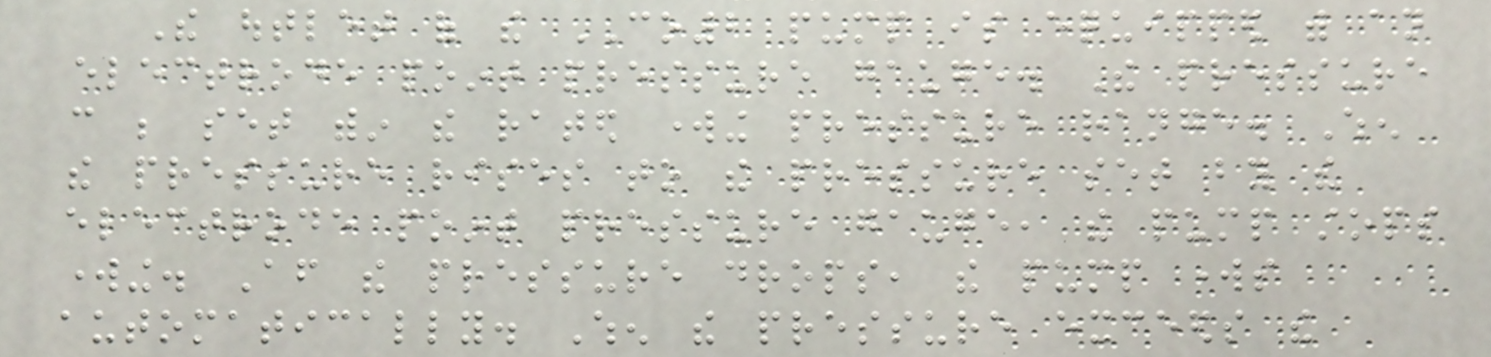The outlet of the CO2 pump is equipped with an
electrode point pressure gauge. The pressure
can be set within the rated working pressure range. When
the pressure rises to the pressure set by the
electrode point pressure gauge, the pump stops
working. After the pressure drops, the pump works
automatically. When the pressure exceeds the
